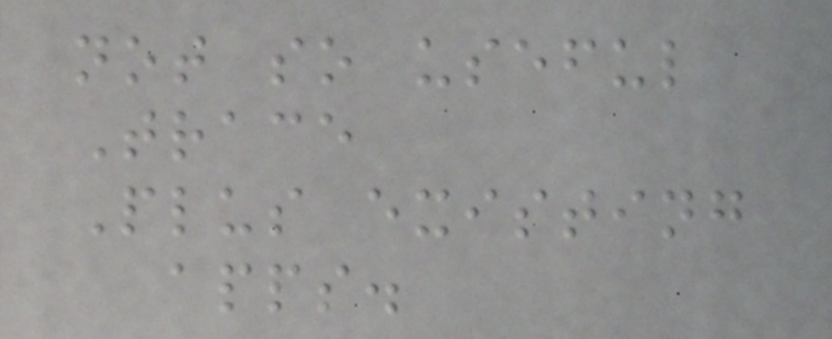not so useful
Trace
Plus existing
apps.
